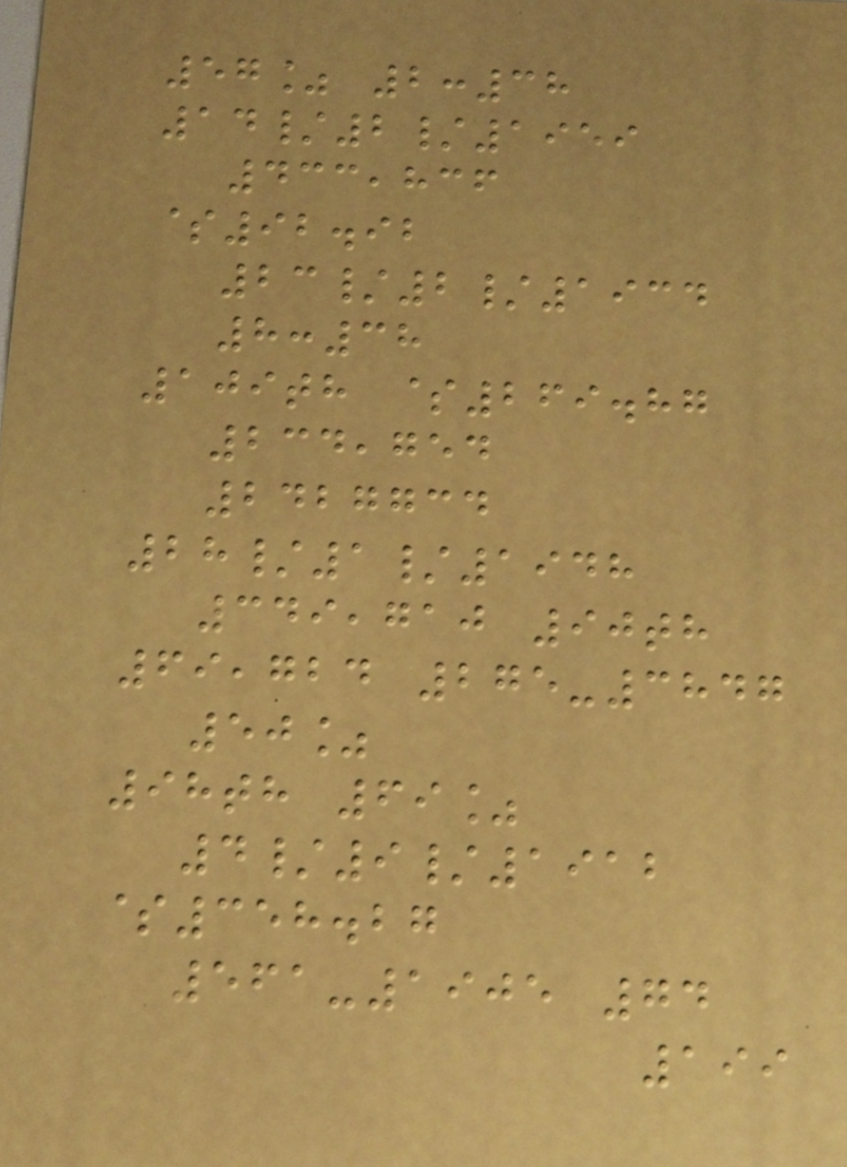57% 2:38
14/2/1959
433,836
$92.92
23/2/1934
8:38
109th $269.87
234,754
2427734
28/1/1948
349,710 90th
69,724 275-3847
50%
98th 69%
4/9/1912
$358.27
561-1905 74
199
